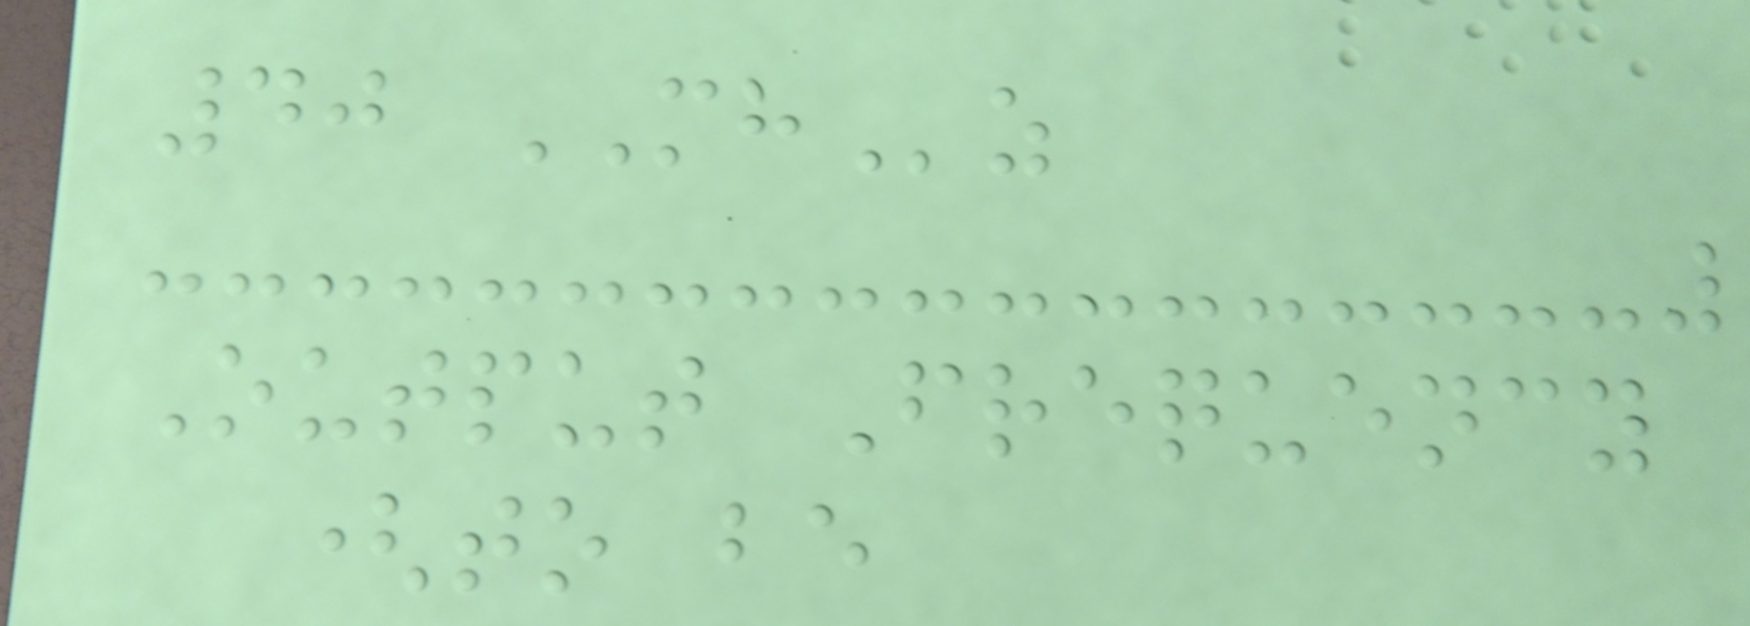40 MHz
Output Frequency
(to be
